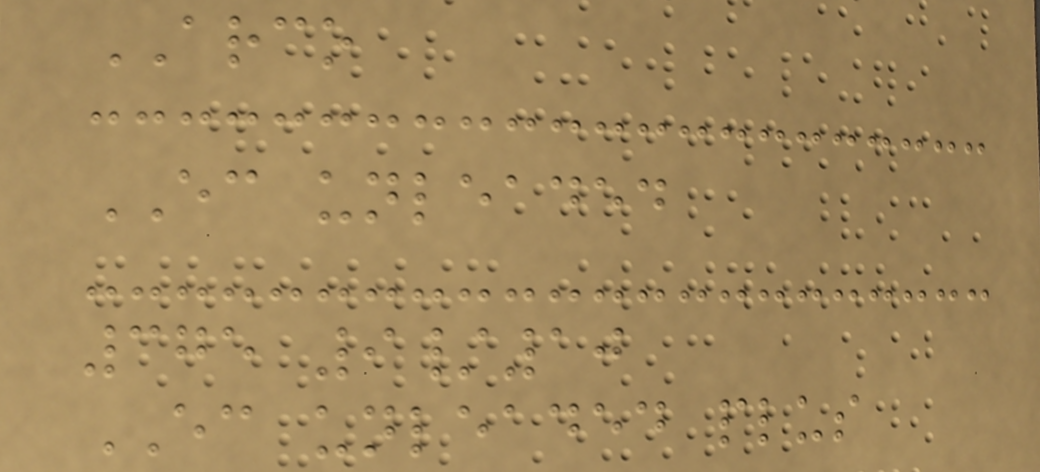ARCO
EC unleaded
375 9/10
EC unleaded plus
